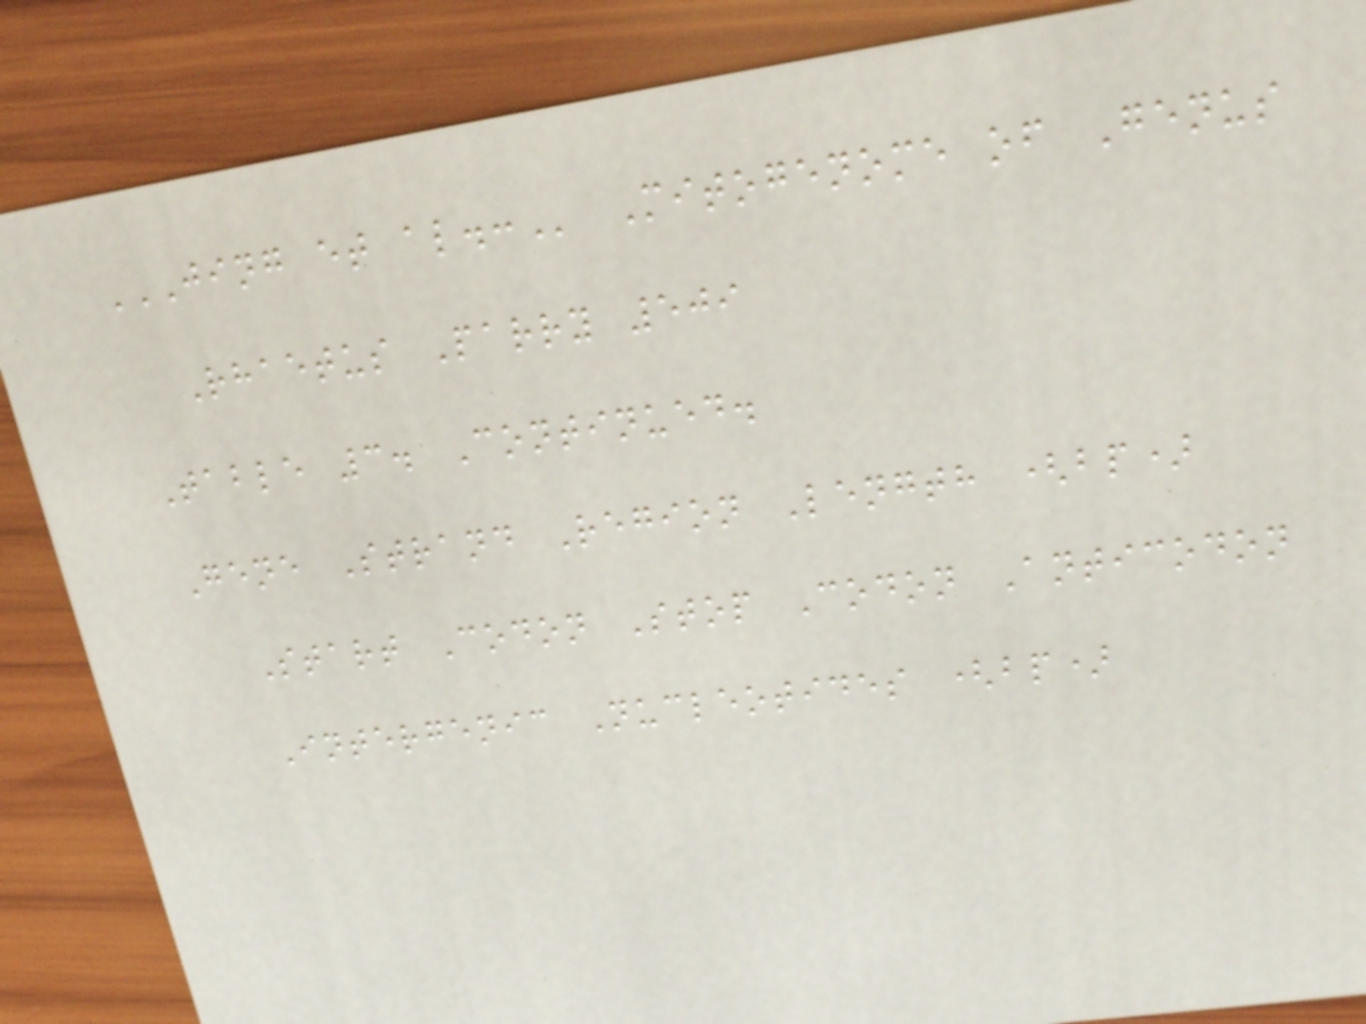JING ET AL.: Mitogenome of Genus
Rhaetus Parry 509
Table 3. Continued.
Gene Strand Region Length (bp)
Start Codon Stop Codon Anticodon
Intergenic Nucleotides (bp)
